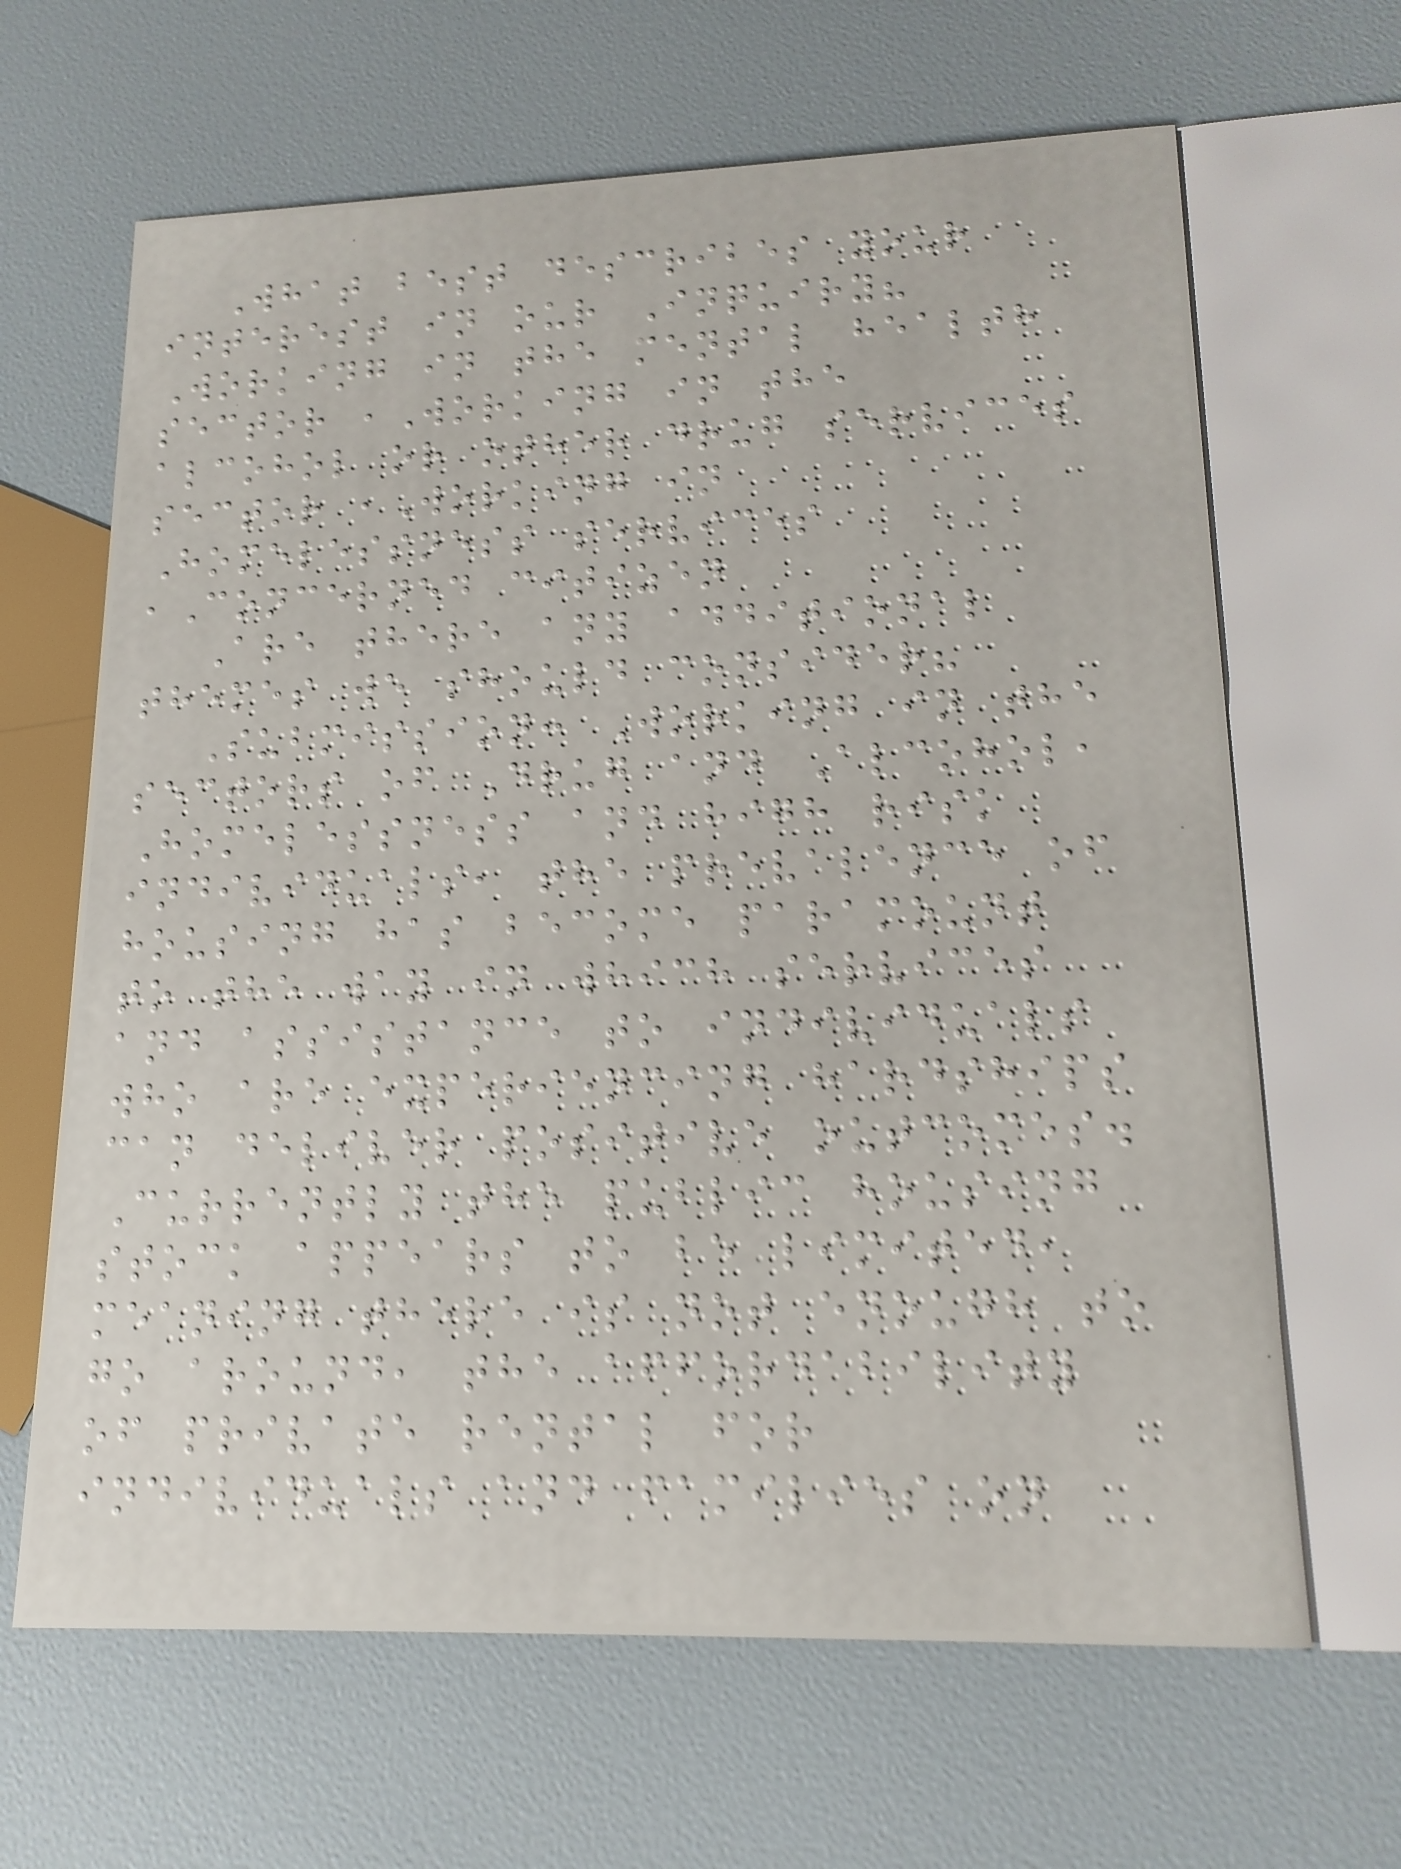What best describes your
interest in our Inquiry?
Working in the mental health
sector ,Working in the
alcohol or other drug services
sector ,Working in
Homelessness services
,Concerned citizen
Are there any additional
themes we should consider?
Submission: Working in the
sectors of Drug and Alcohol,
Homelessness and high risk
individuals, the prevalence of
housing has become paramount
to the way in which services
and assistance to individuals
who are experiencing hardships
can deliver positive outcomes.
Currently the public housing
stock appears to be limited,
meaning there is not enough to
go around, the affordability
of private rental for
individuals and families on
